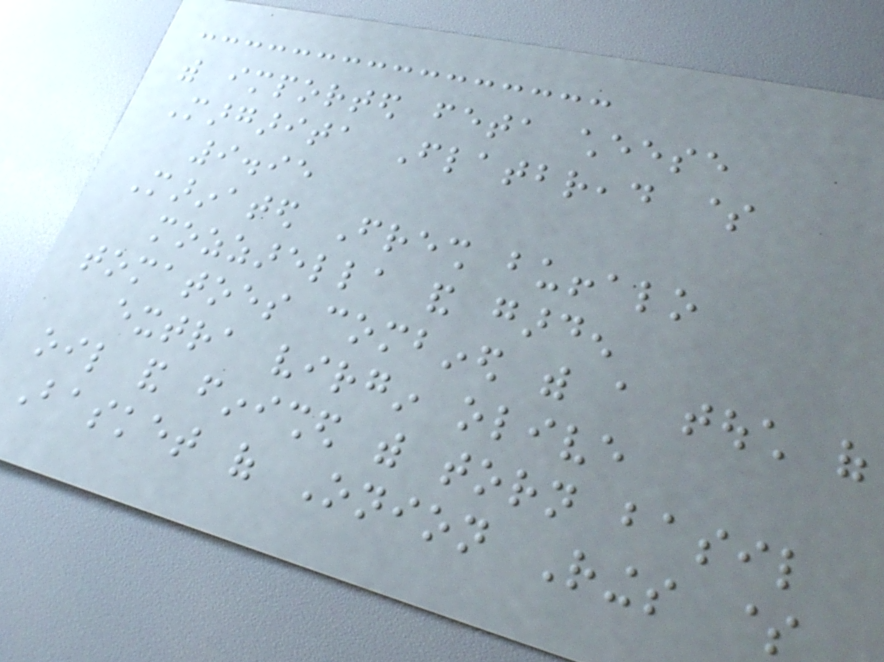with imported feta cheese
Margarita Flatbread $
9.95
Marinated Fresh buffalo
mozzarella and garden
tomatoes combined with a touch of
extra virgin olive
oil and finished with torn basil
Basket of Onion Rings $
